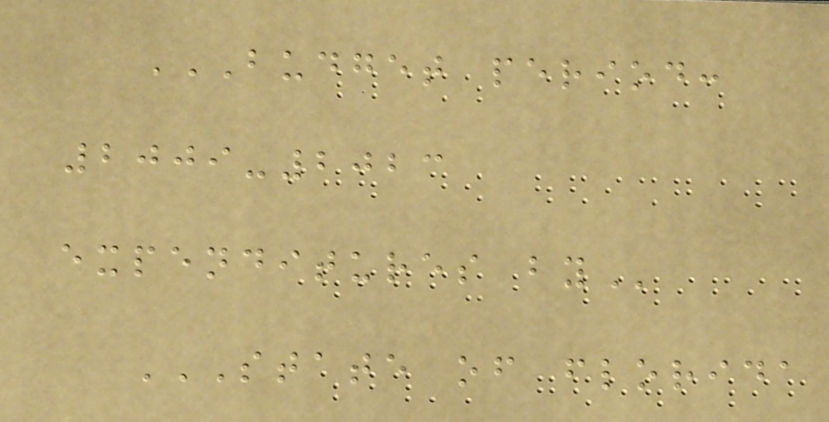BUDGET PERIOD:
2009-2023
EXPENDITURES BY
STATE OF FLORIDA
